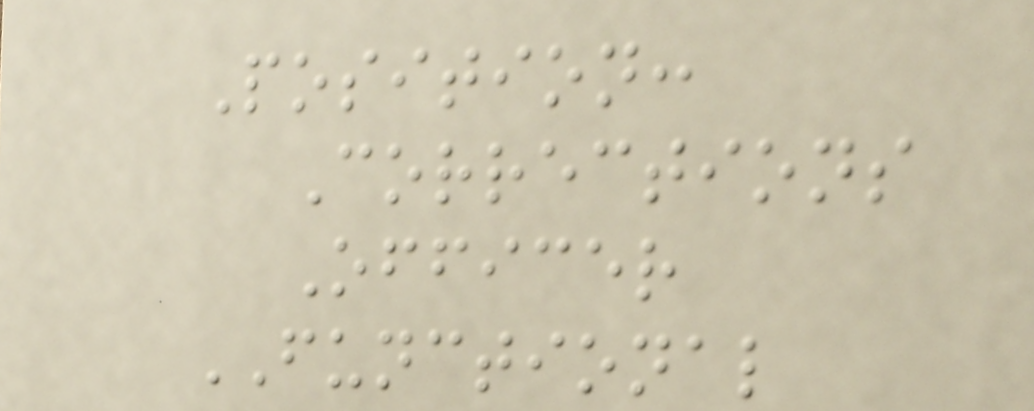Position:
Corrections
Officer
FUNCTIONAL
